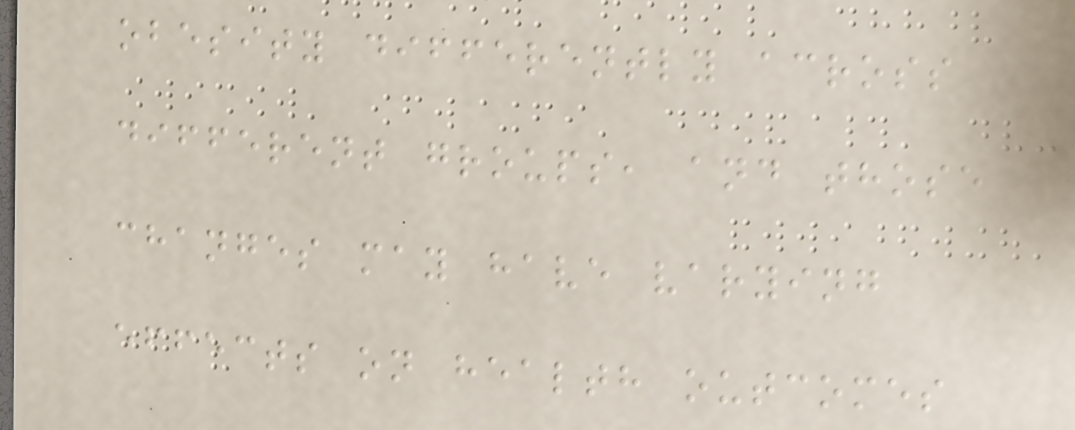obesity differently across
different groups, and those
changes may have varying
effects on health outcomes
